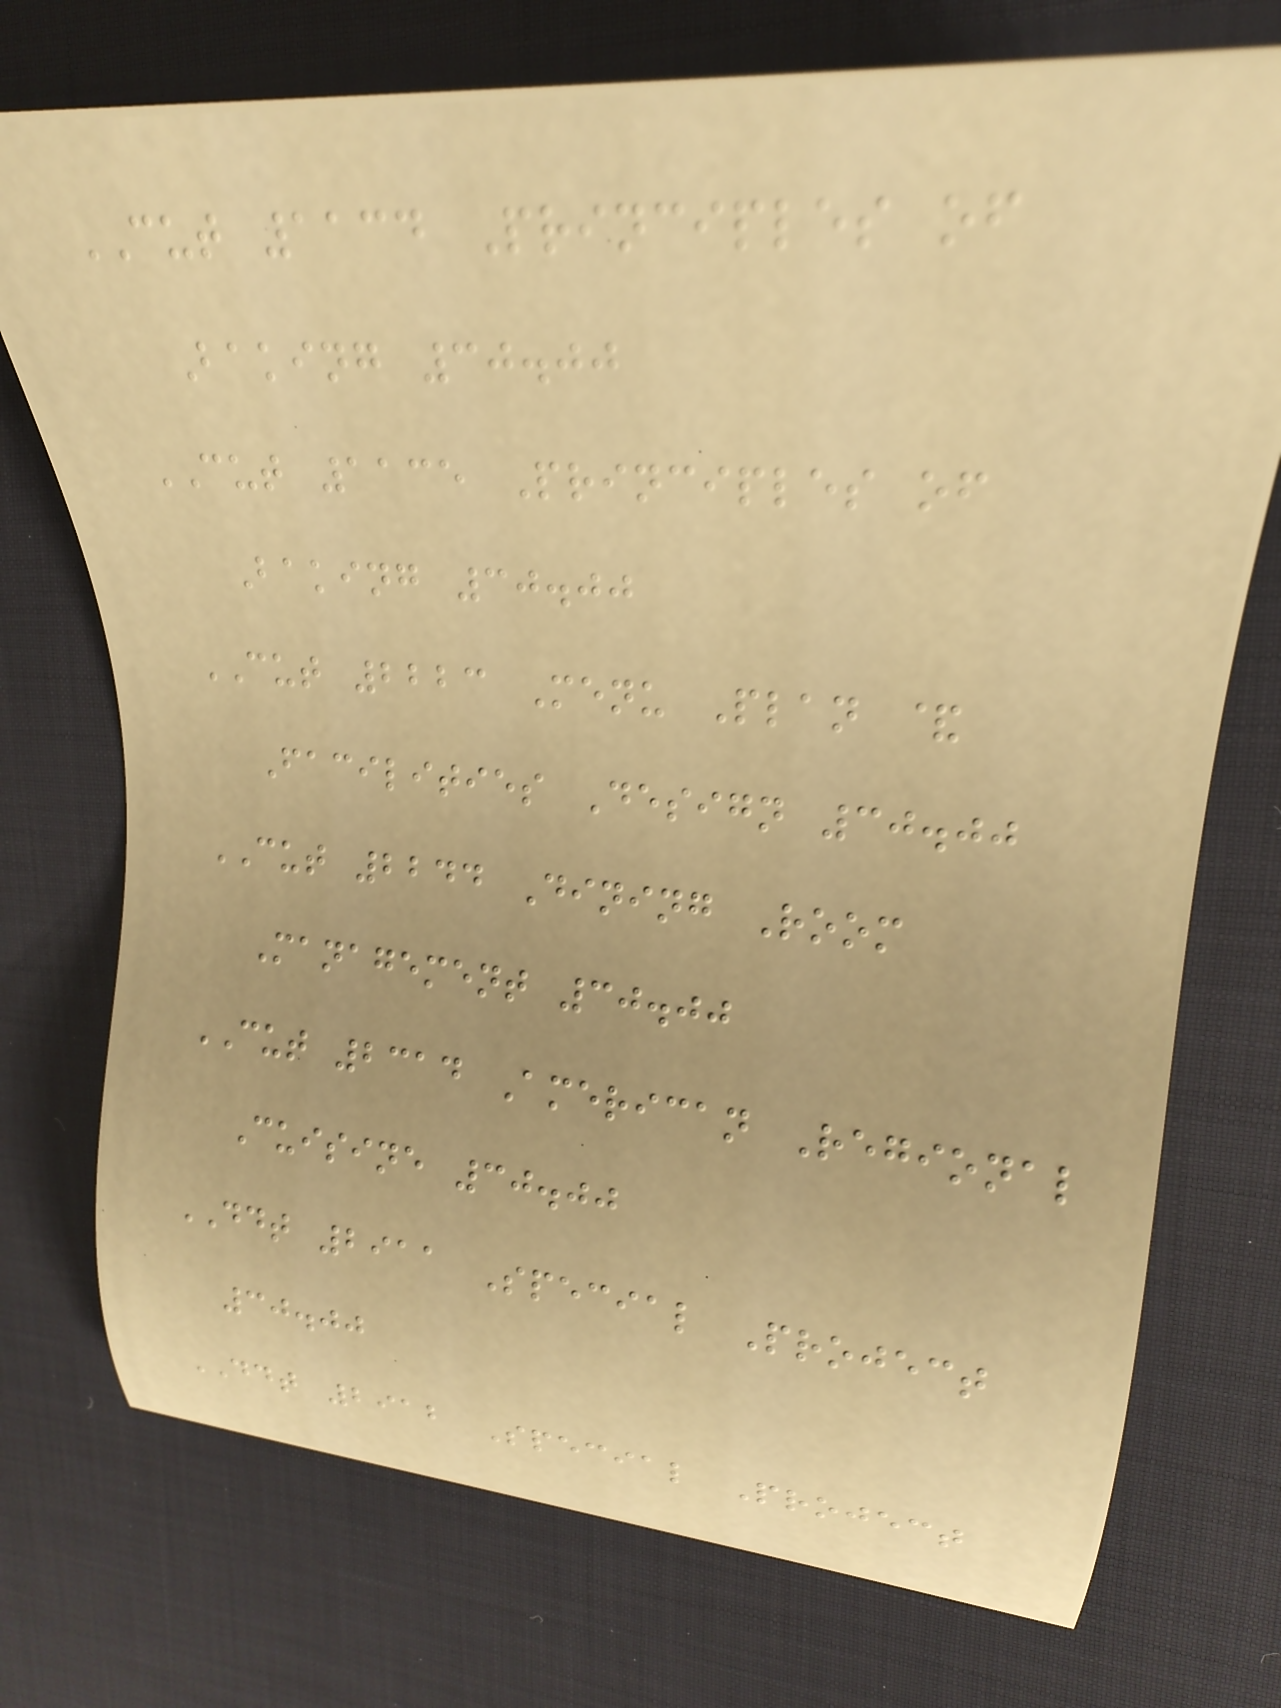CUT 1134 Principles of
Baking 30.00
CUT 1135 Principles of
Baking 30.00
CUT 2223 Menu Plan &
Facilities Design 30.00
CUT 2244 Dining Room
Management 30.00
CUT 2314 American Regional
Cuisine 30.00
DDT 2911 Special Project
30.00
DDT 2912 Special Project
